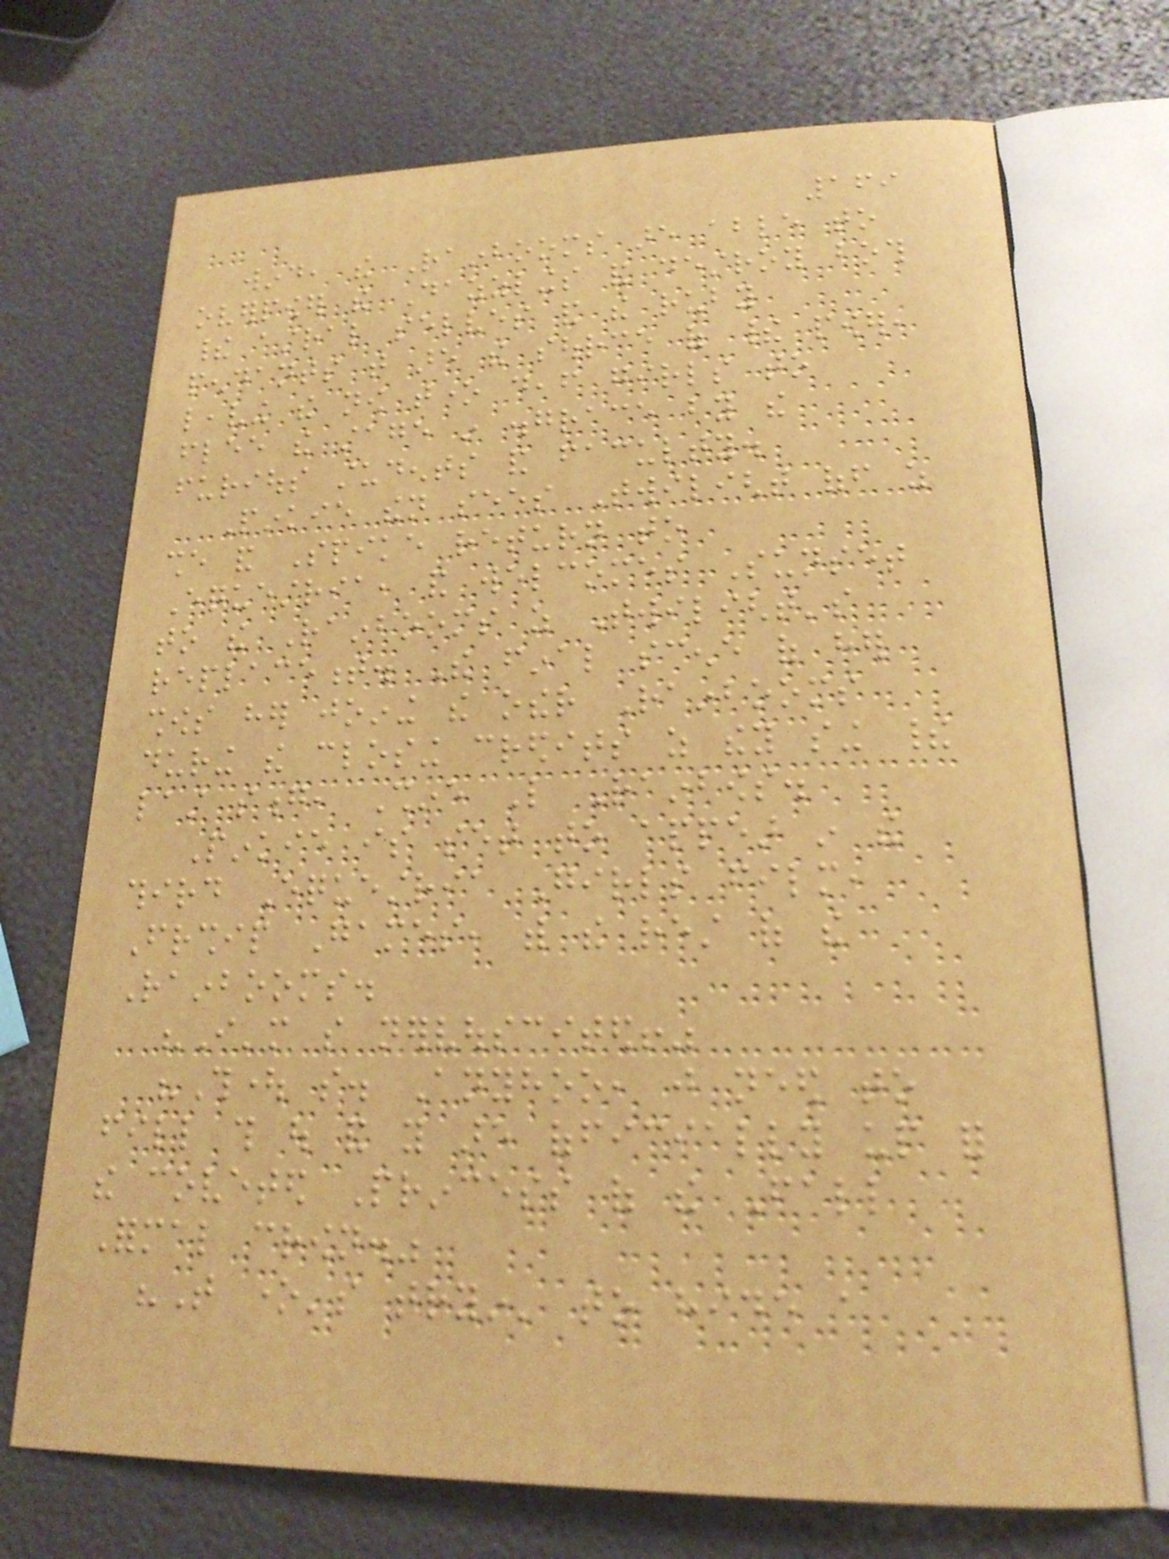169
wind, the Rainbooms are able to
overpower the Dazzlings and destroy both
their astral selves and the ruby
pendants that are the source of their power,
leaving the now tone deaf girls to
flee the stage in disgrace by the
furious students and faculty.
Pinkie then sees Twilight off as
she and Spike return to
Equestria, and welcomes Sunset
to the Rainbooms as Twilight's
replacement. The final scene of her
shows her joining the other Rainbooms
during the closing credits as they sing their
last song, Shine Like Rainbows.
Pinkie is set to appear in the
third Equestria Girls film,
Friendship Games, with the rest of the
Rainbooms.
"I'm so nervouscited!"
"Thought so. Anyhoo, just need to
fill this out and you are officially up for
the coveted Princess of the Fall
Formal crown."
"That one's tryin' to hide a
